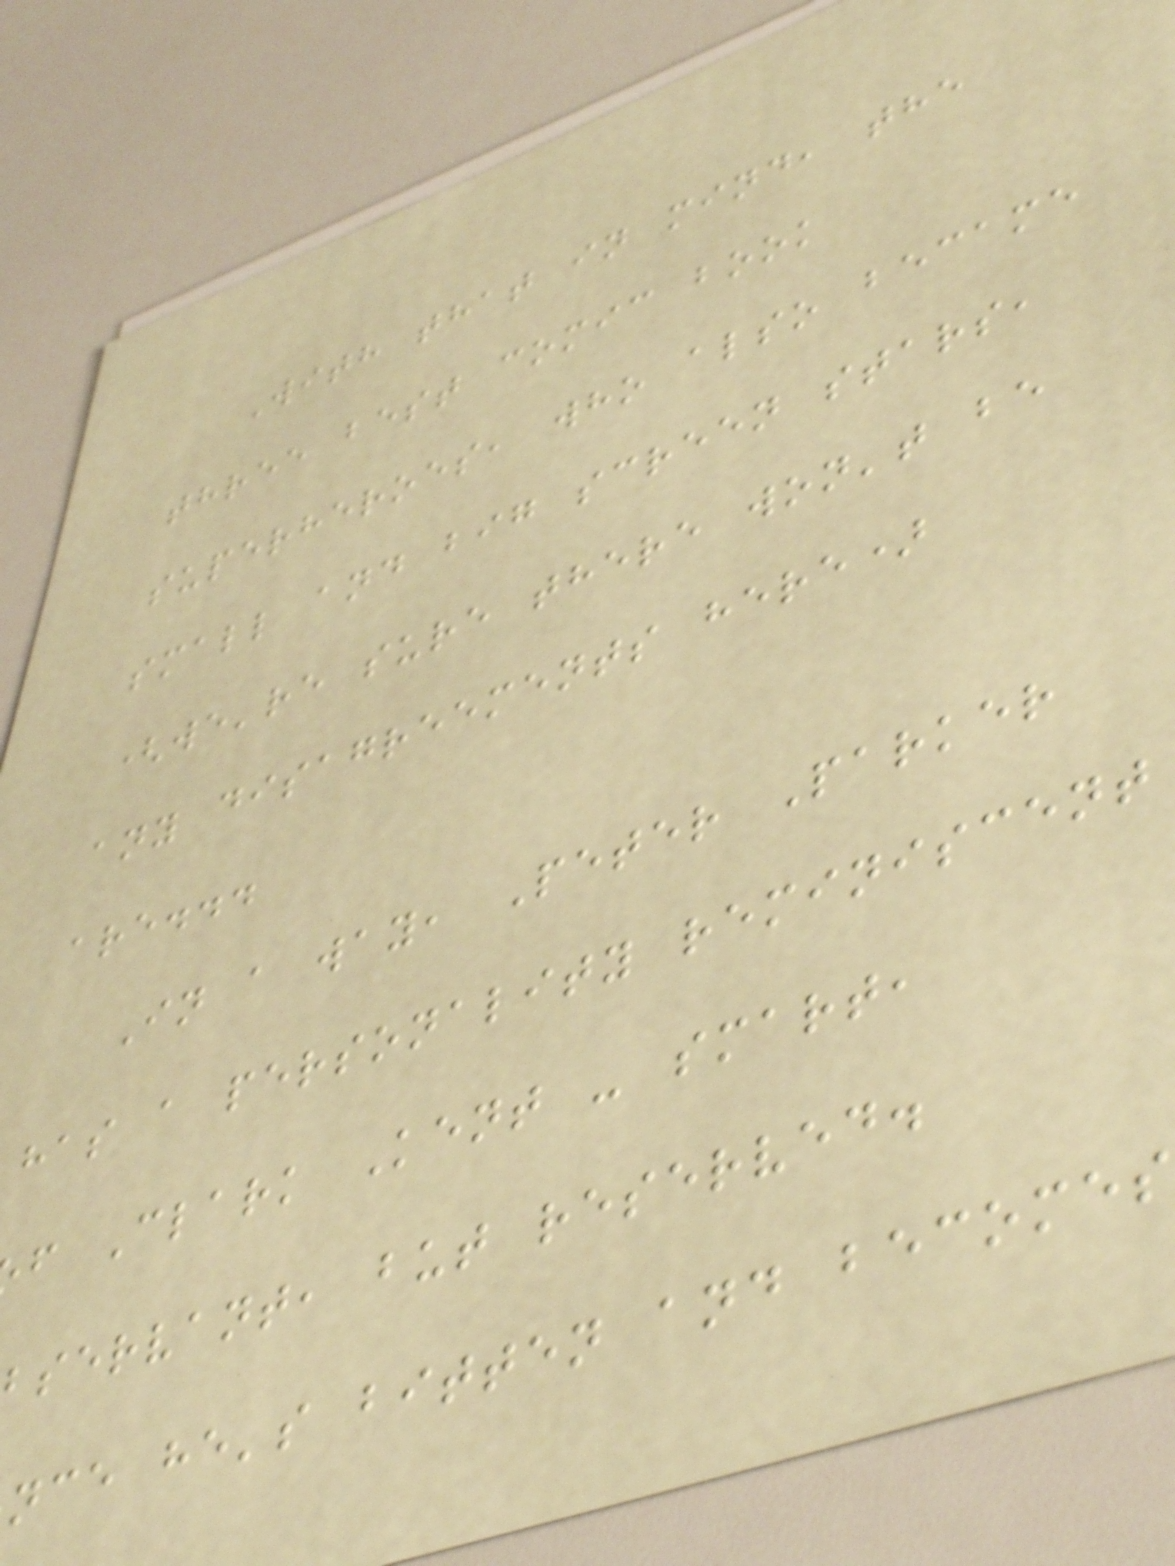With that in mind, the
three best comic book
superheroes, who also became
small and big screen stars,
(we're sure there won't be
any disagreements here)
are...
In a way, Peter Parker
has a personality reminiscent
f Clark Kent - smart,
bservant, but reserved.
nce he's bitten and becomes
